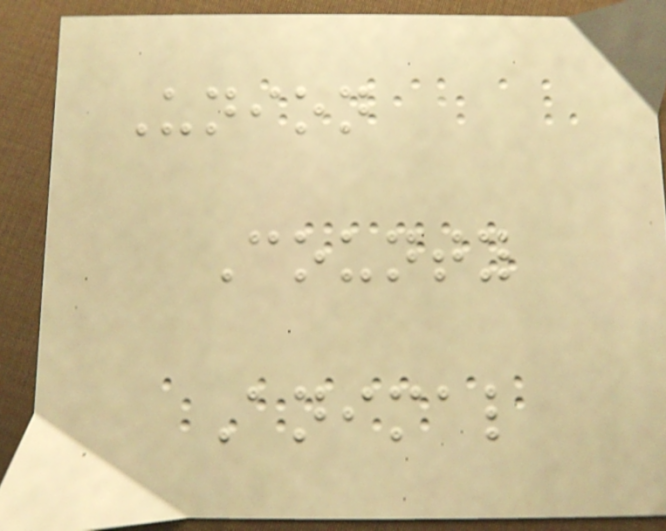Union
County
Animal
